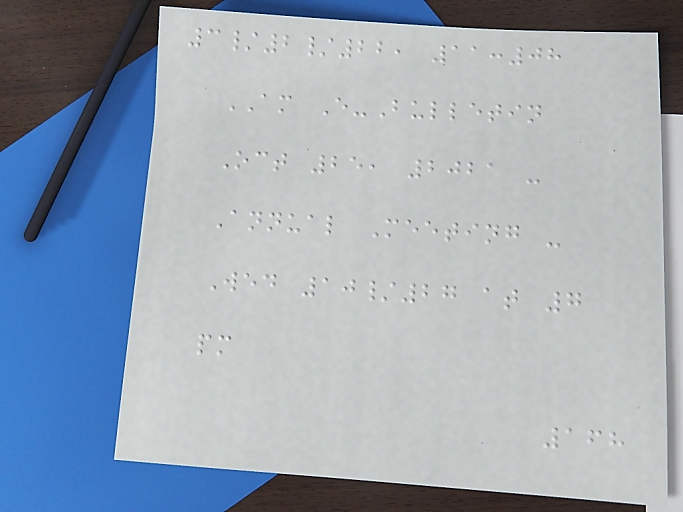3/2/22, 11:08
AM E-Bulletin
Oct 25, 2021 -
Annual Meeting -
Wed 10/27 at 7
pm
168
